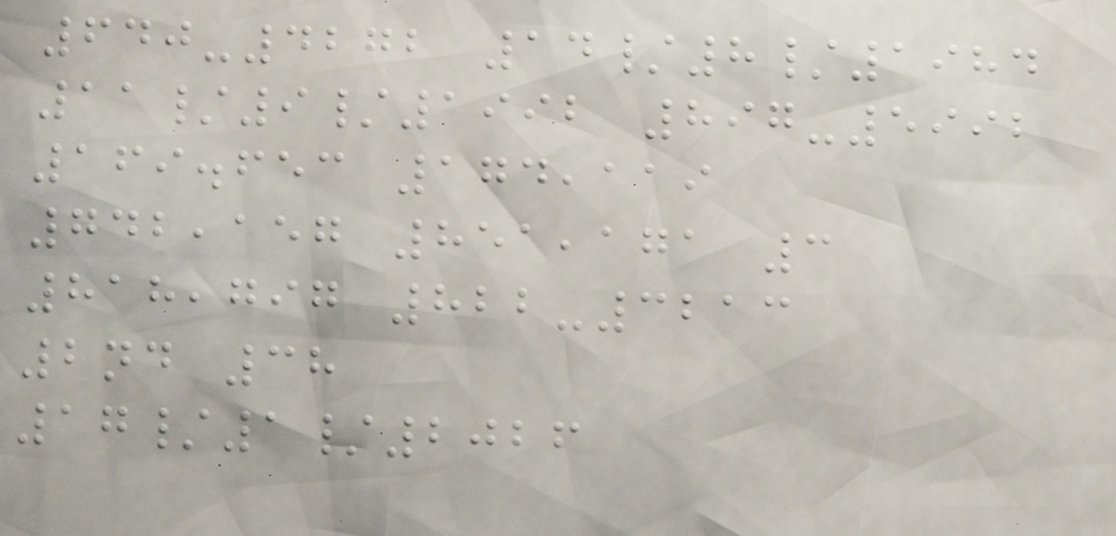640-4272 14/8/1984
11/9/1992 897-5992
169.653 174,119
742,157 851,171 3
818,797 822-3213
2nd 38
17/1/2026
